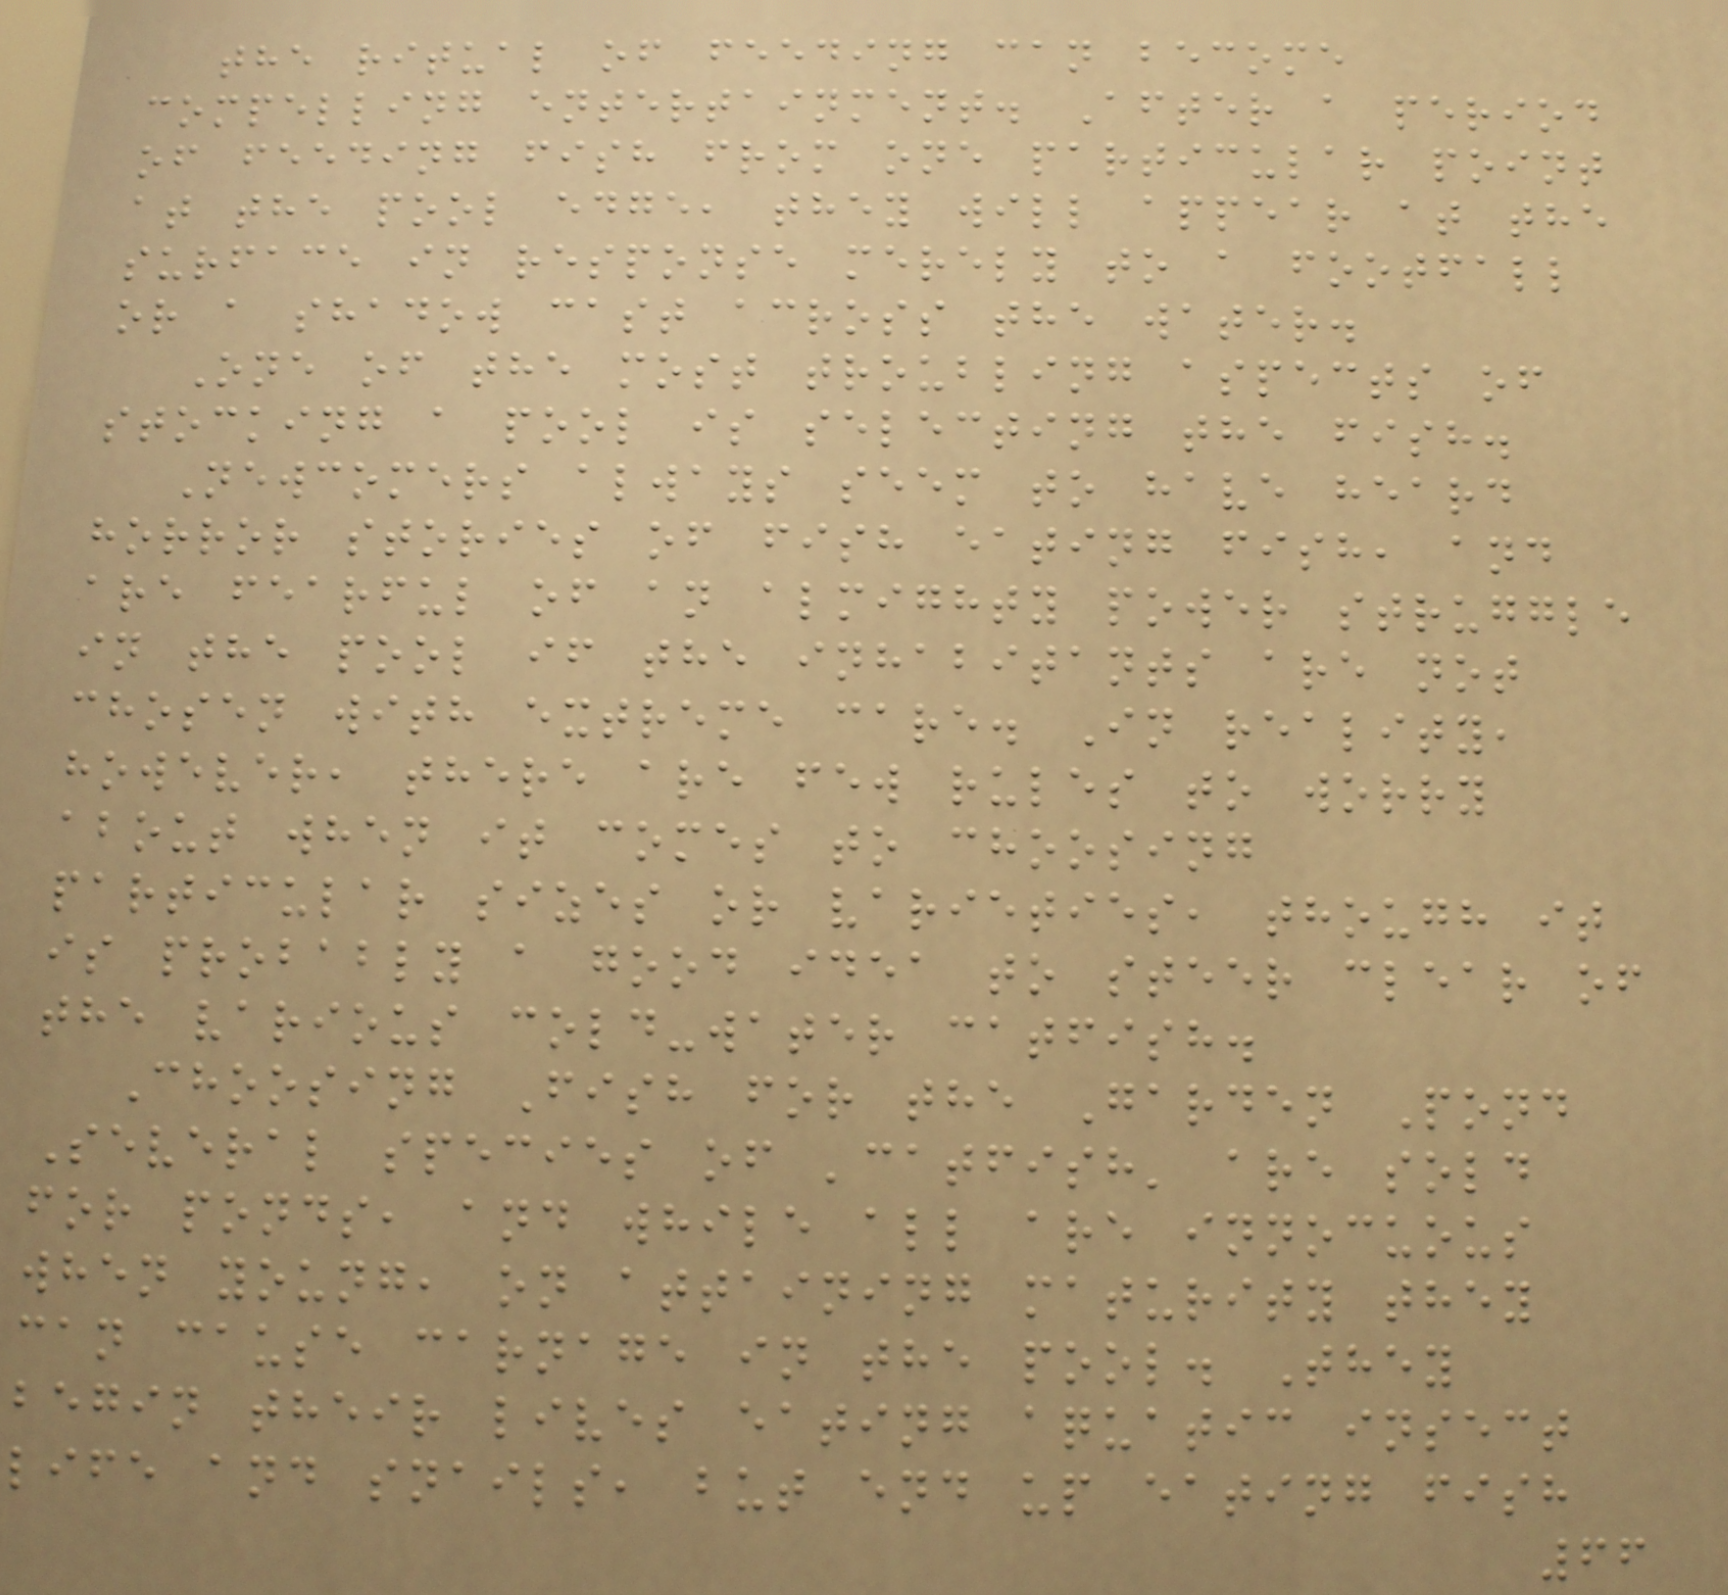the ritual of feeding can become
compelling entertainment. After a period
of feeding fish from one particular point
at the pool edge, they will appear at the
surface in response merely to a footfall
or a shadow cast across the water.
One of the most troubling aspects of
stocking a pool is selecting the fish.
Newcomers always seem to have heard
horror stories of fish eating fish, and
are fearful of an almighty power struggle
in the pool if the inhabitants are not
chosen with extreme care. In reality,
however, there are few rules to worry
about when it comes to choosing
particular sizes or varieties, though it
is probably a good idea to steer clear of
the various cold-water catfish.
Choosing Fish for the Garden Pond
Several species of 'catfish' are sold
for ponds, and while all are innocuous
when young, on attaining maturity they
can cause carnage in the pool. They
begin their lives eating aquatic insect
life and snails, but end up eating fish
66
